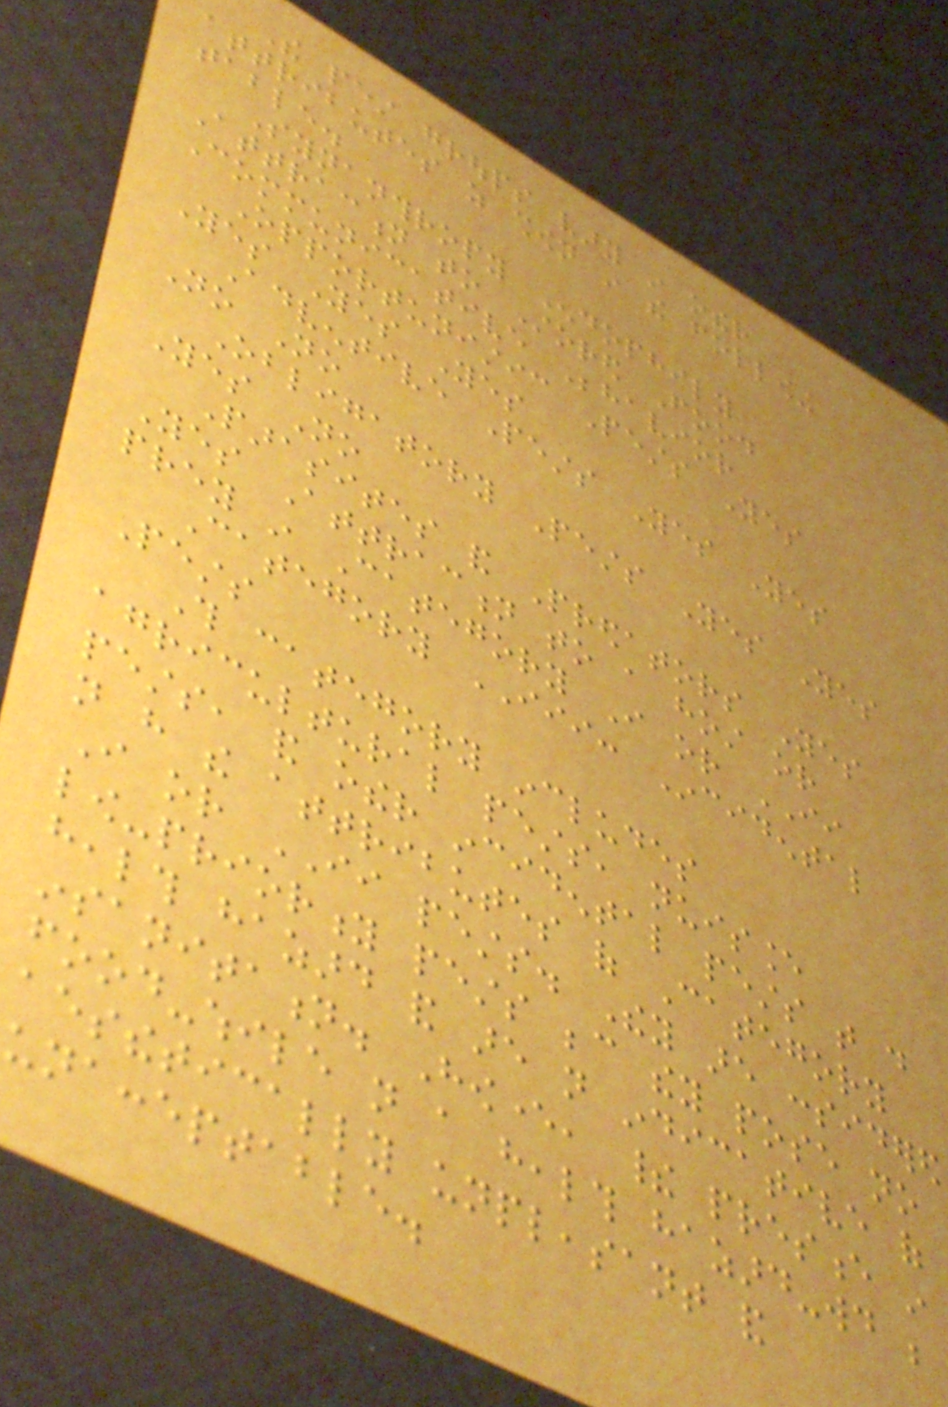The pest groups vary in other
attributes as shown in the following
table.
Synanthropy Endophily
Attraction to Stored Food
Communicative Behavior
Opportunistic Pests Yes
Yes Yes Yes
Adventive Pests Yes Yes
No No
Obligatory Pests Yes Yes
Yes No
Parasites and Predators Yes
Yes Attraction to a host or
prey in Category I or II
Category III: Incidental
Pests
This category includes
agricultural pests, nuisance
pests, and other incidental pests that do
not have the attributes of Category
I or II pests. They are considered
low-priority pests because they pose no
health hazard and are not indicative of
insanitation. However, their presence in
food-while not a health hazard-would be
aesthetically unpleasant and
unacceptable.
